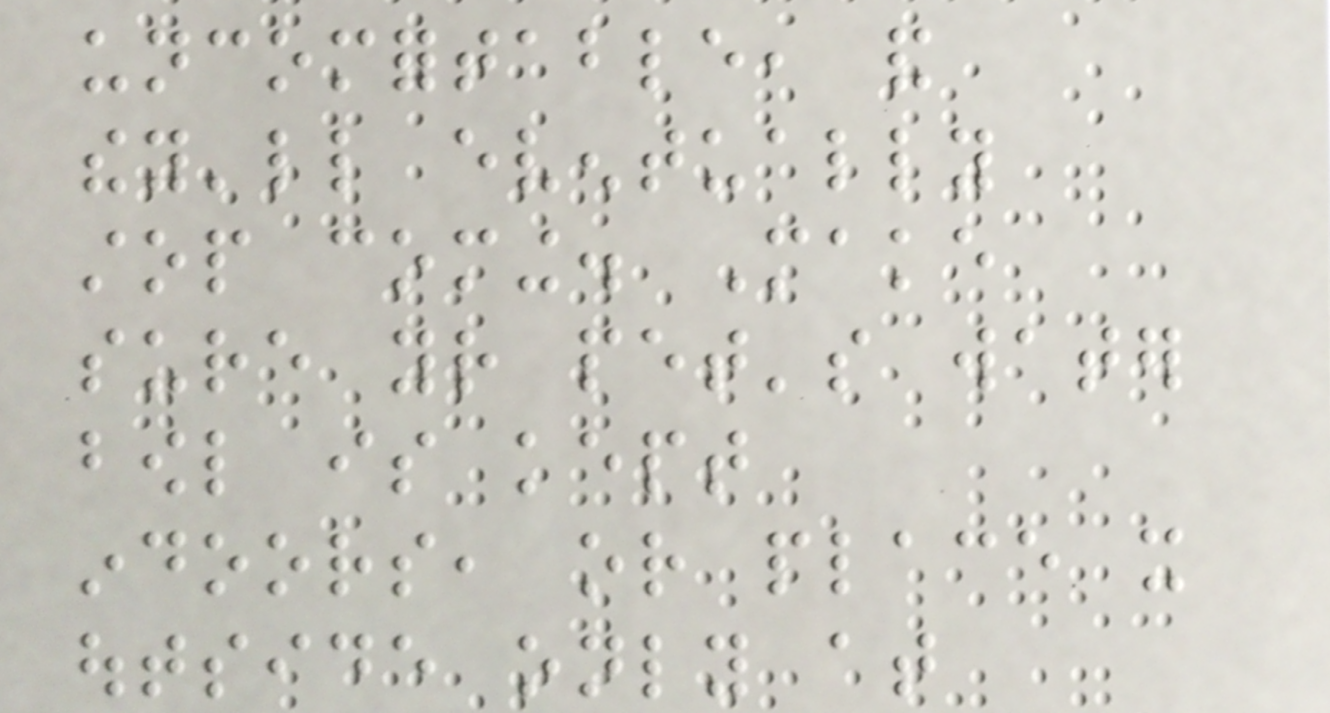uncomfortable, and
they'll eventually
stop coming. Make
sure your pet's water
bowl is kept
indoors, or place it
outside only at
